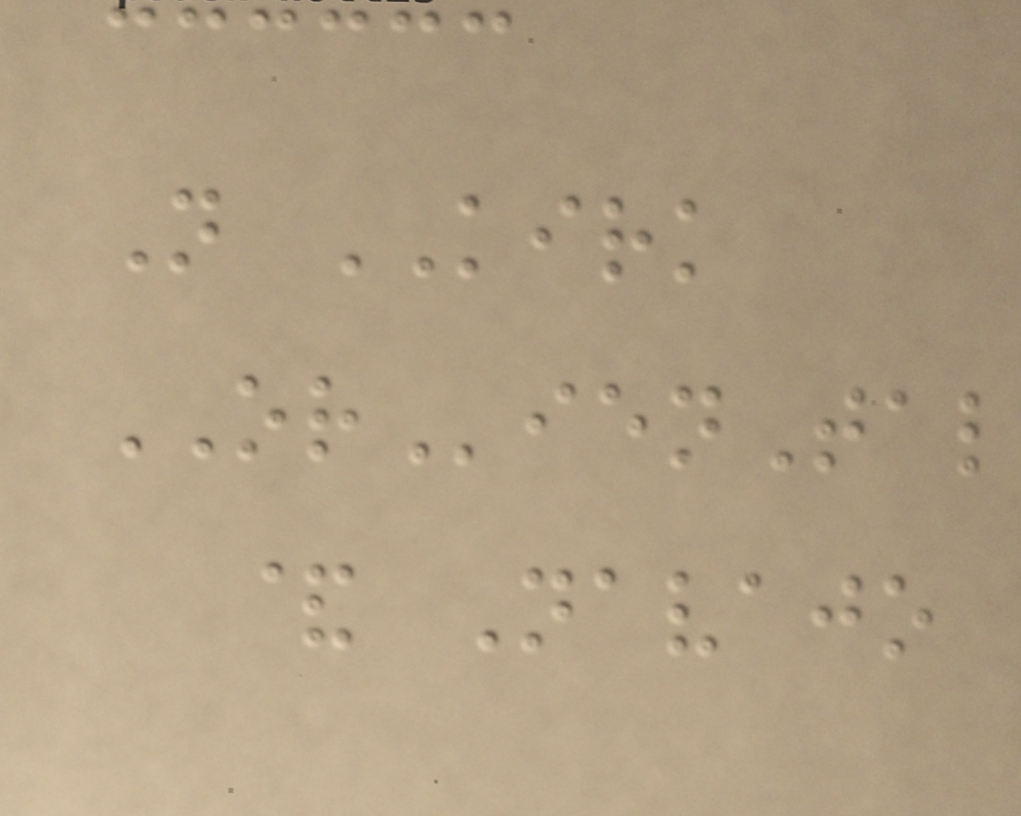N KIRK
ORienTal
& Navajo
